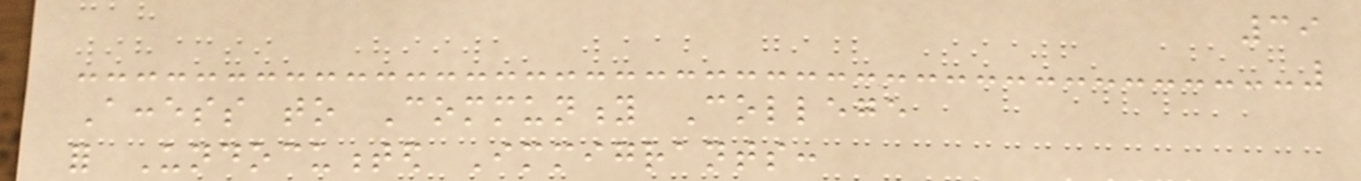39
Access to Community College
for Undocumented Immigrants:
